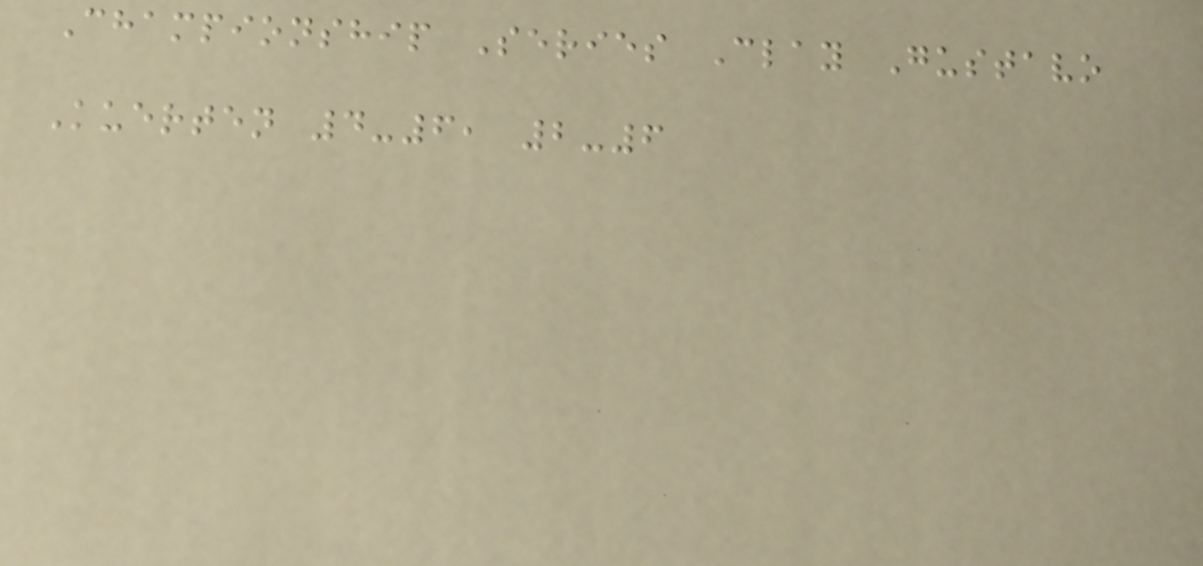Championship Series Clay Gustavo
Kuerten 4-6, 2-6
